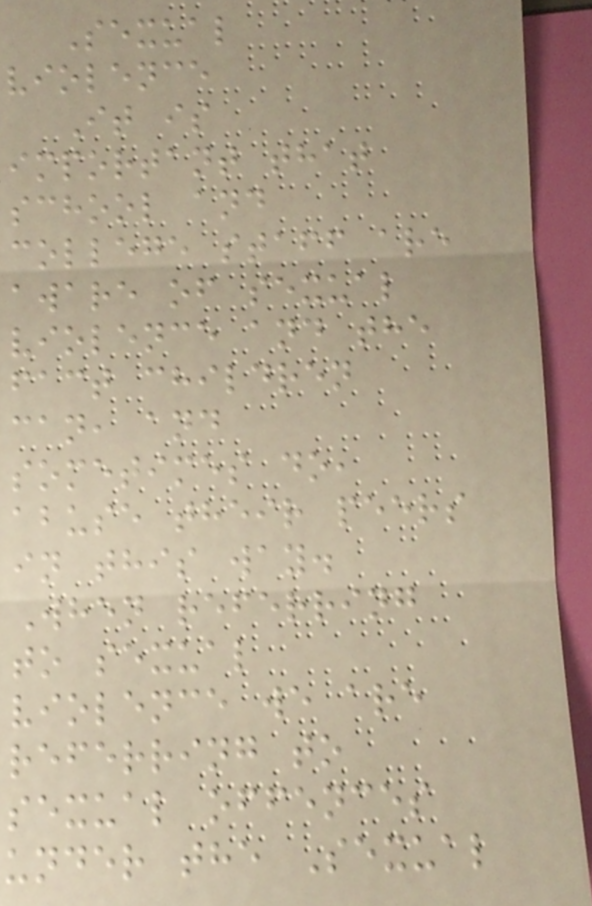Sexual
violence
It is
important that
school and
college staff are
aware of sexual
violence and the
fact children
can, and
sometimes do,
abuse their peers
in this way.
When referring
to sexual
violence we are
referring to
sexual offences
under the Sexual
